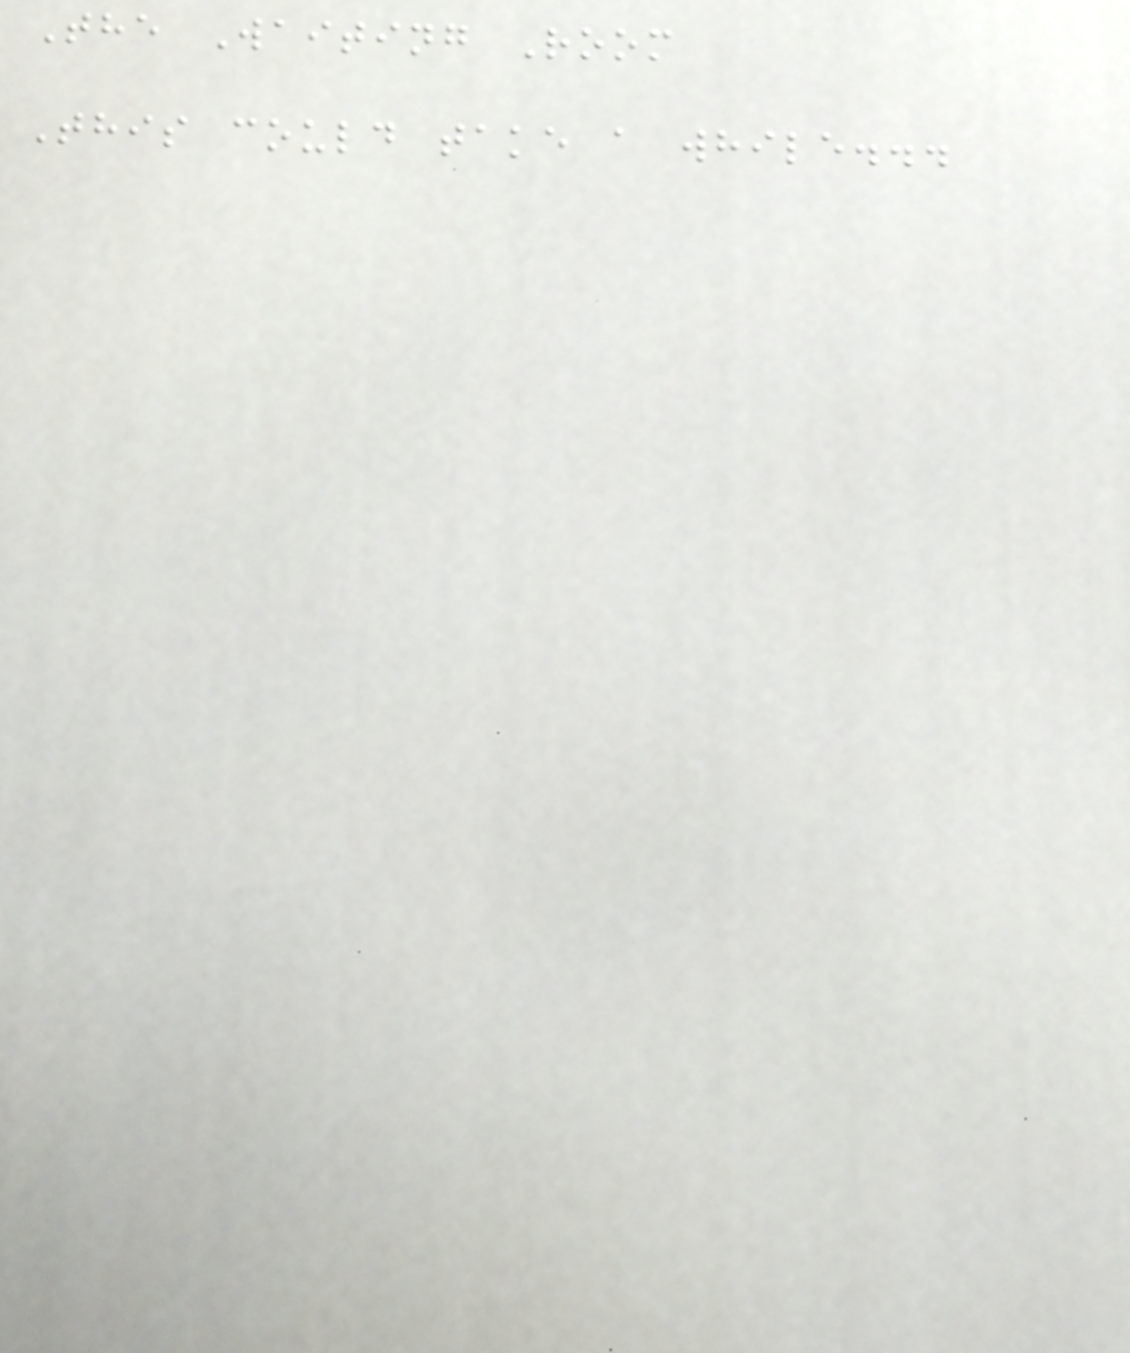The Waiting Room
This could take a while...
